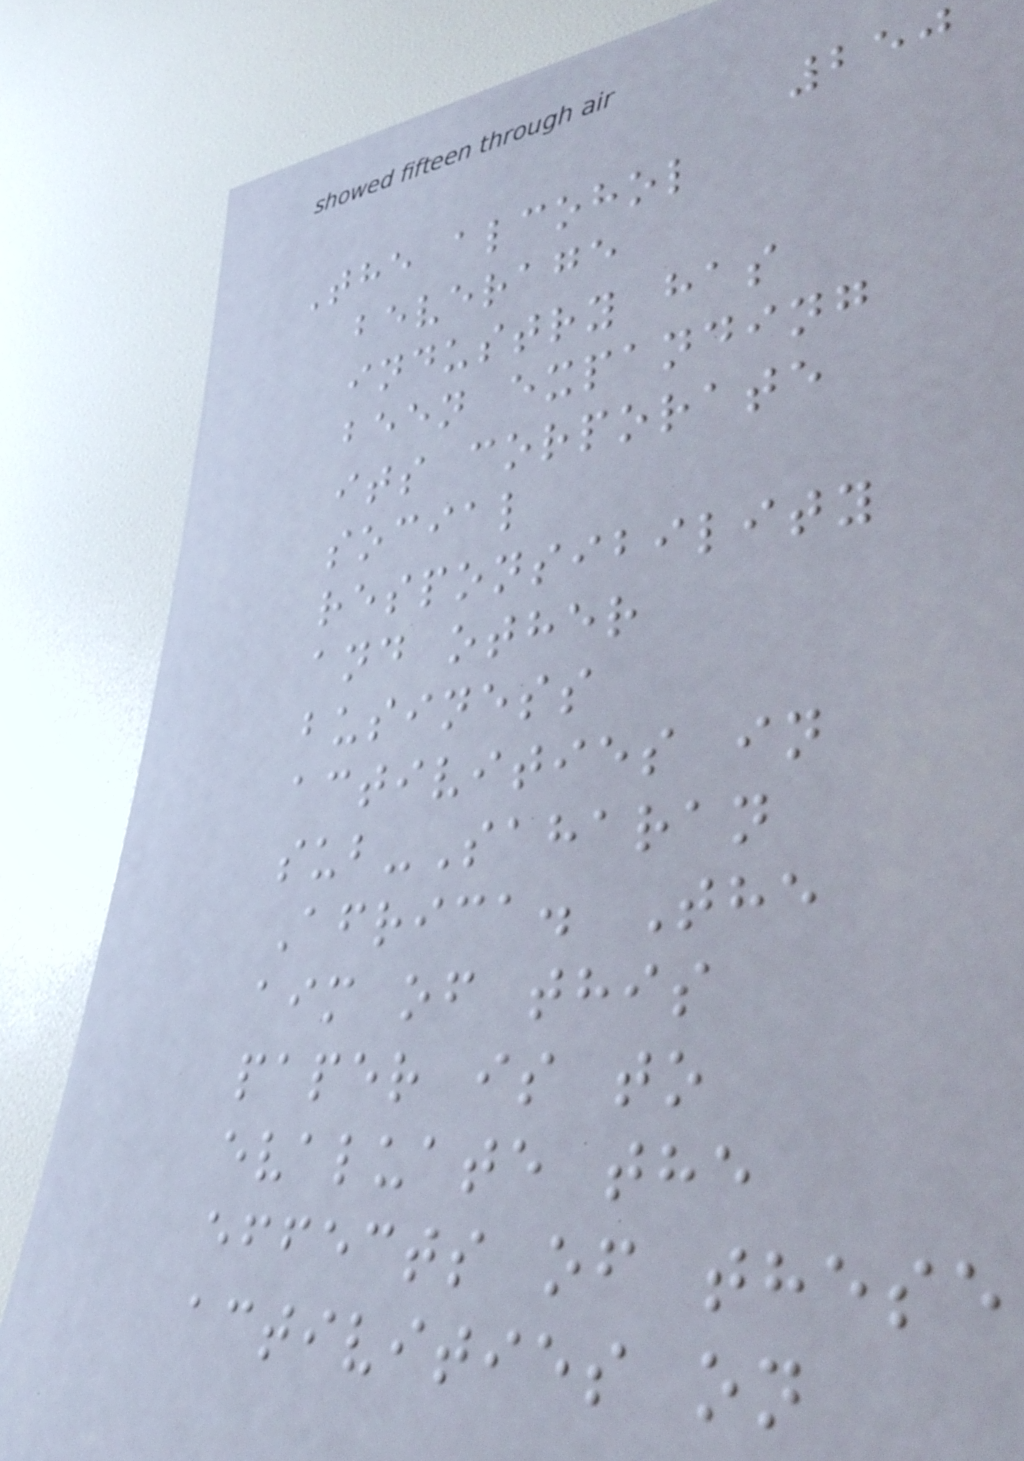250
The alcohol
beverage
industry has
been expanding
its corporate
social
responsibility
and other
business
activities in
sub-Saharan
Africa. The
aim of this
paper is to
evaluate the
effects of these
activities on
